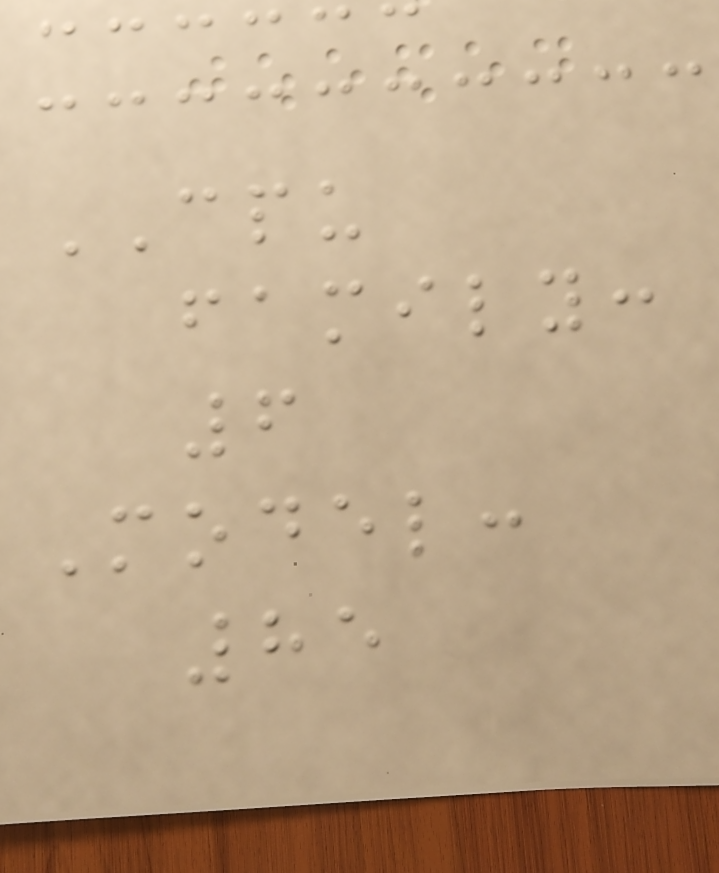CPU
family:
6
Model:
85
